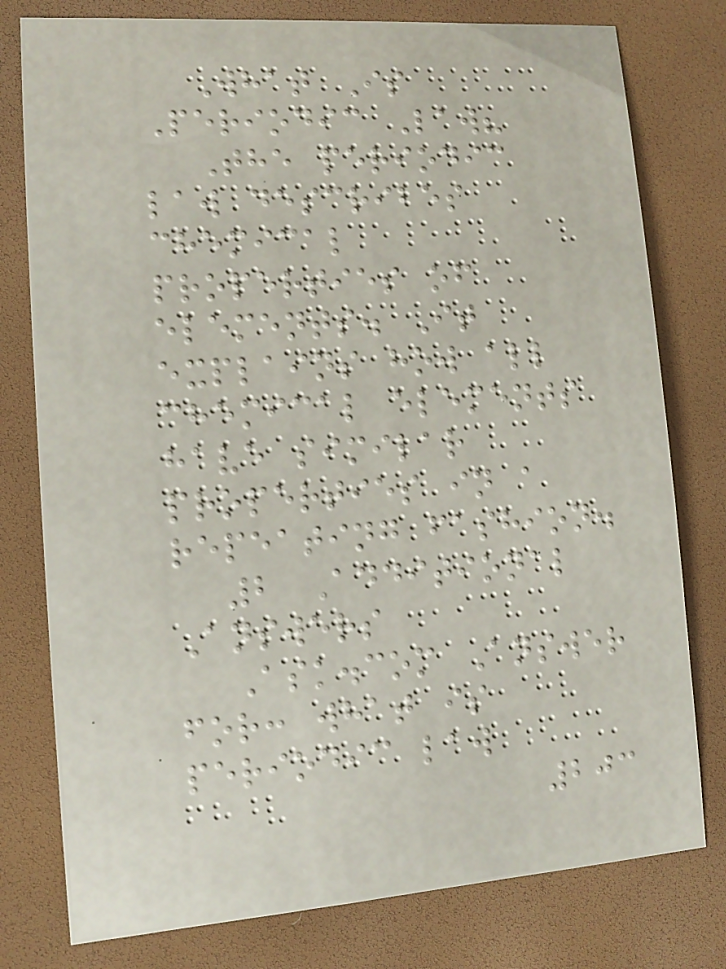What Is
Periodic Law?
The periodic
law describes
chemical
properties of
elements. It
explains how all
chemical elements
have similar
properties in a
repeating fashion.
2 Additional
Answers
Ask.com Answer
for: what is
periodic law
203
